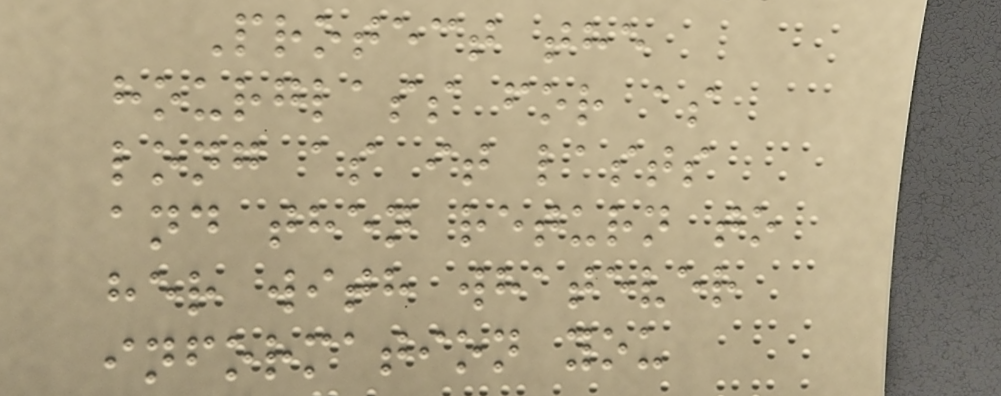Protect the
hourglass for as
long as it lasts
and then return to
her with whatever
information you
